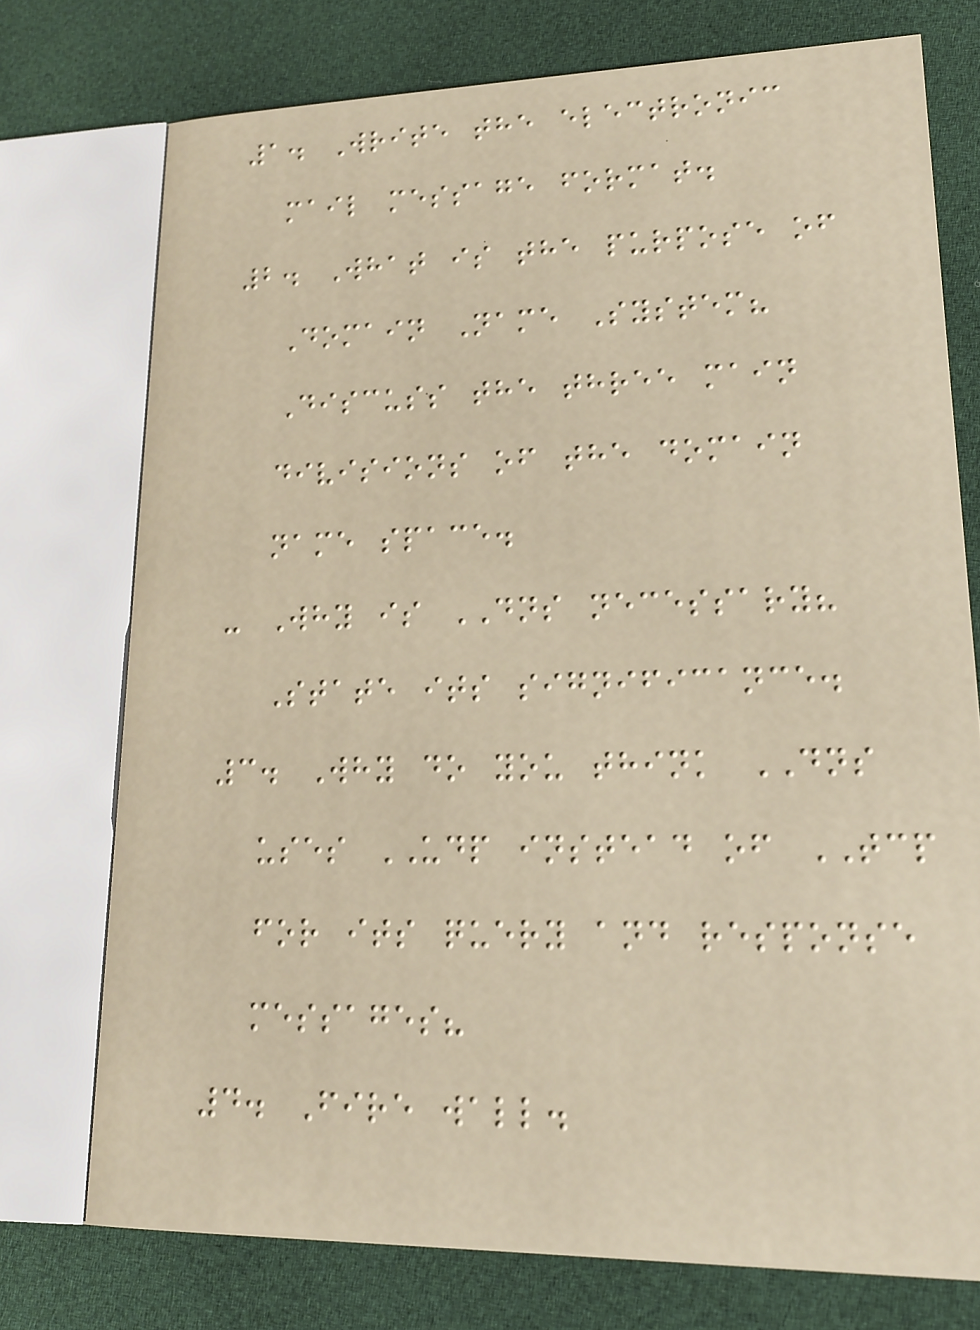1. Write the electronic
mail message format.
2. What is the purpose of
Domain Name System?
Discuss the three main
divisions of the domain
name space.
- Why is DNS necessary?
State its significance.
3. Why do you think DNS
uses UDP instead of TCP
for its query and response
messages?
4. Fire wall.
